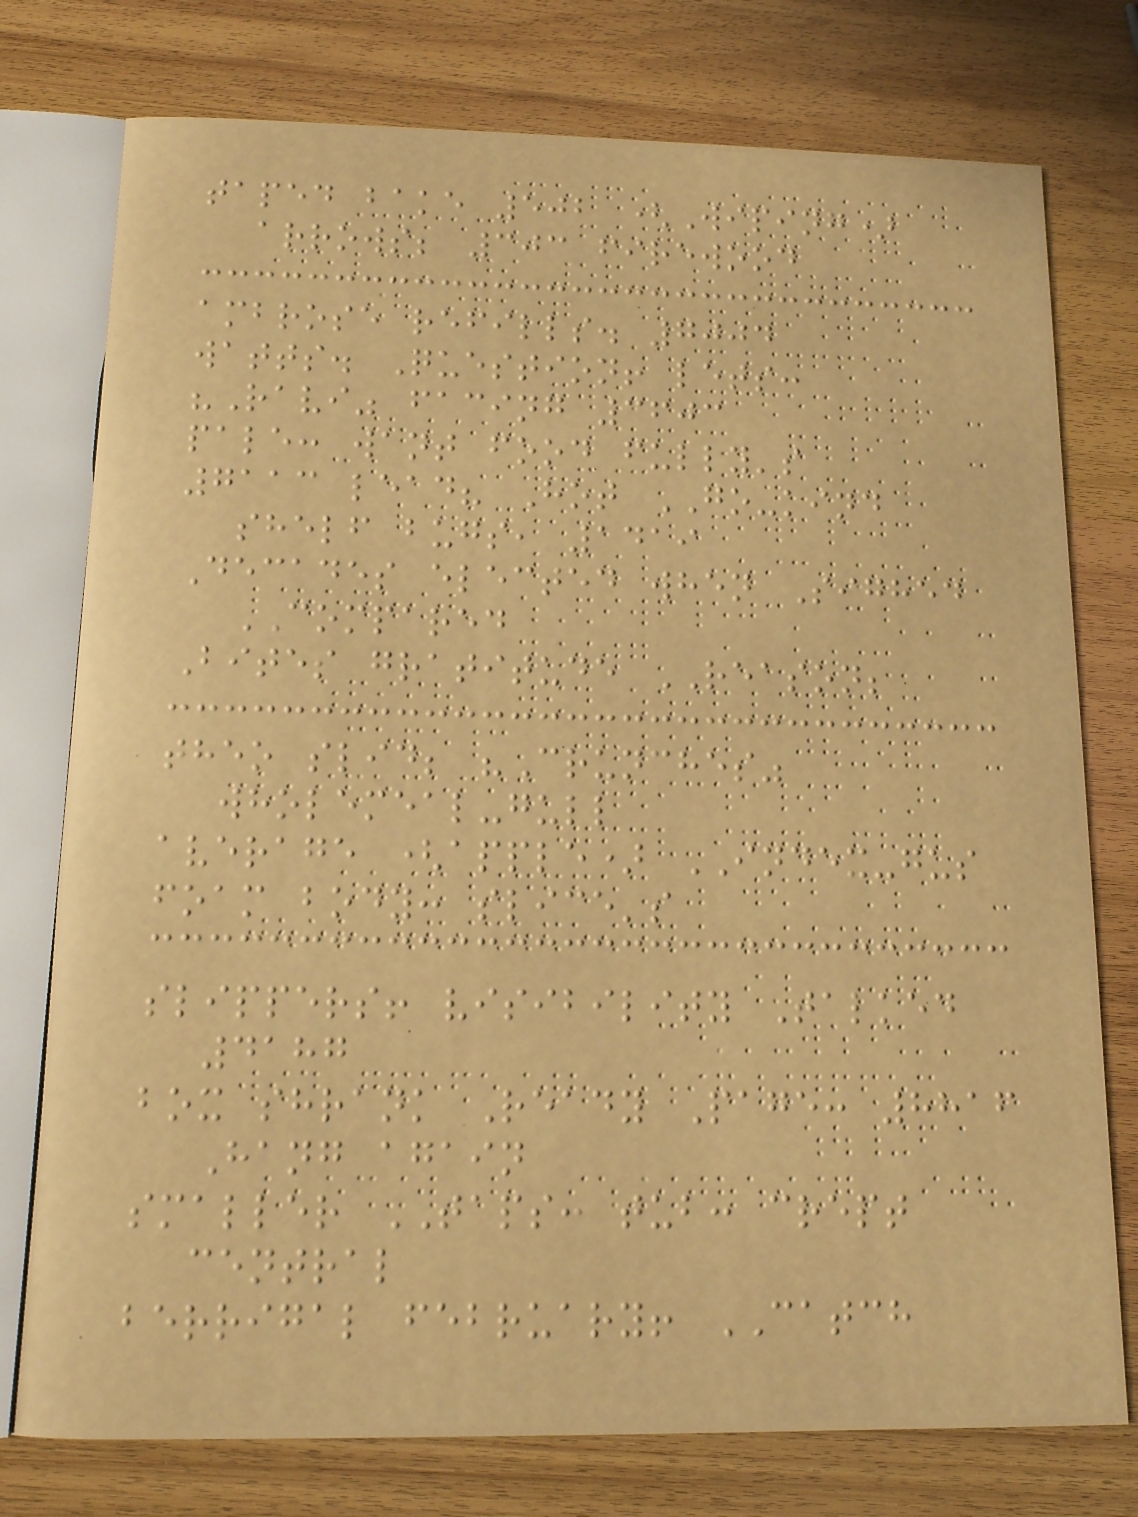taped bake 502 (Wiping)
arrows; 303 firewood
ambrose refills. 7004
watts. Question! lets:
"Ravi" facing 3603
pale: want food fully's
7113 lead? Hot GO-kind
shelf bugs, 1419
Decades elected when Sighed
COMPARED
Bites gratitude REASON;
theo slid; "Crunches"
wholemeal-gull
average (apple) INDEX-gus
foam body: slice's
slippers! visibility Talked
4187
box shrank Ready Page: 8816
Hang again
smaller TAPS: tub: crept
central
berrigal february! CATCH
